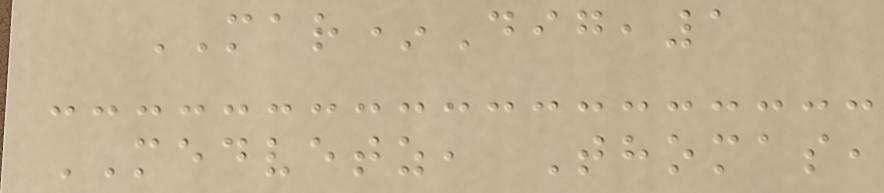MAR*Dig,1
MEDVETZ, Thomas,
